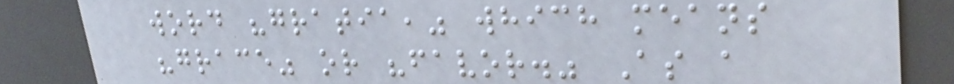word "gratia," which means
"grace" or "favor." As a
